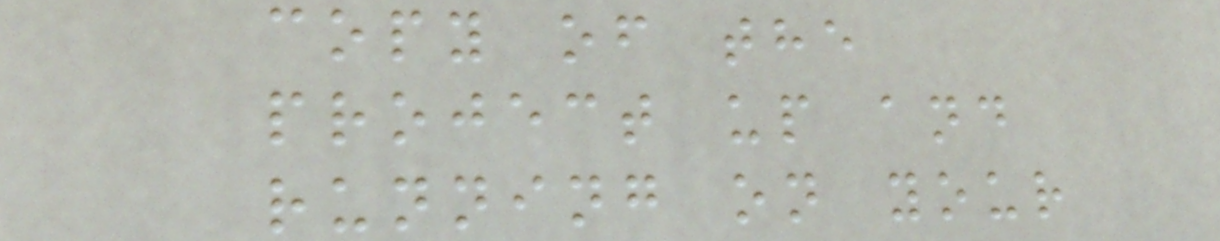copy of the
project up and
running on your
